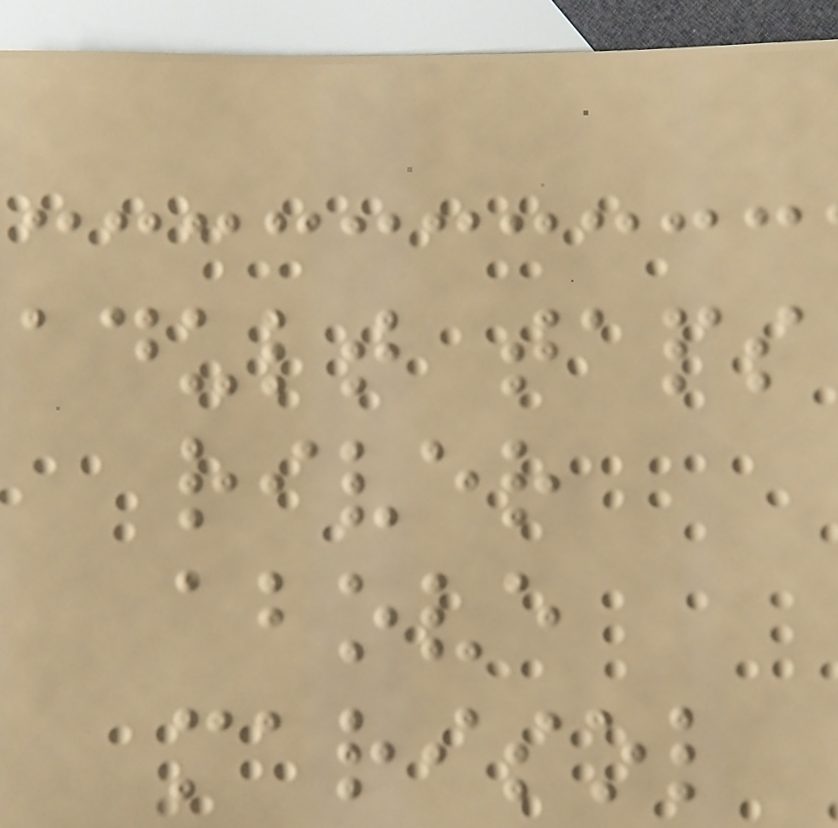adult taps
river
above
marisol
